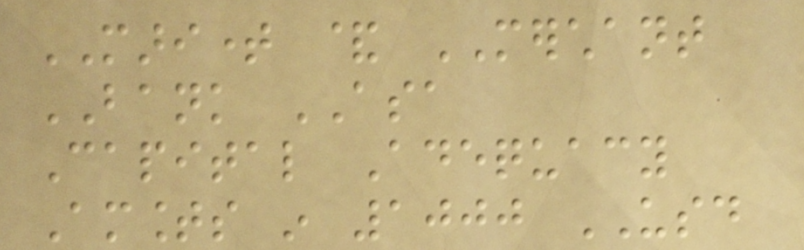MARITIME & MERCHANT
BANK ASA
Capital Adequacy
Amounts in 1000 USD
